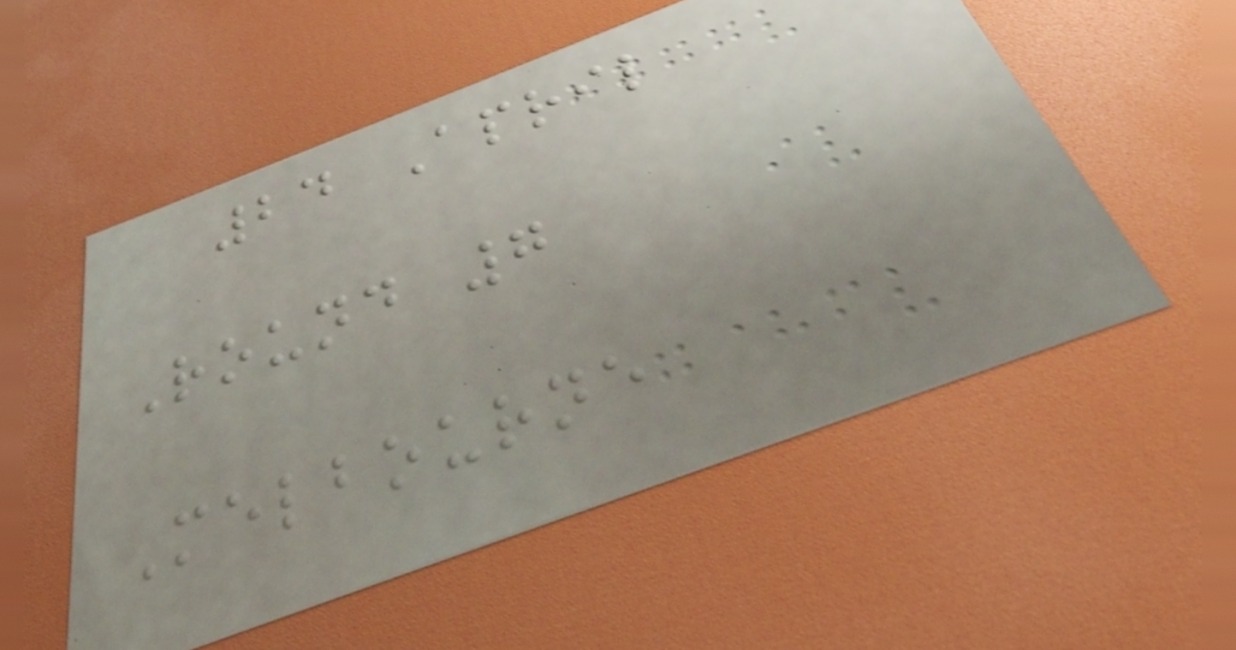24 April
Round 7
Melbourne
